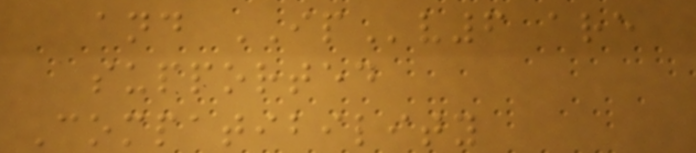and IPv6 are
supported
Compatibility
